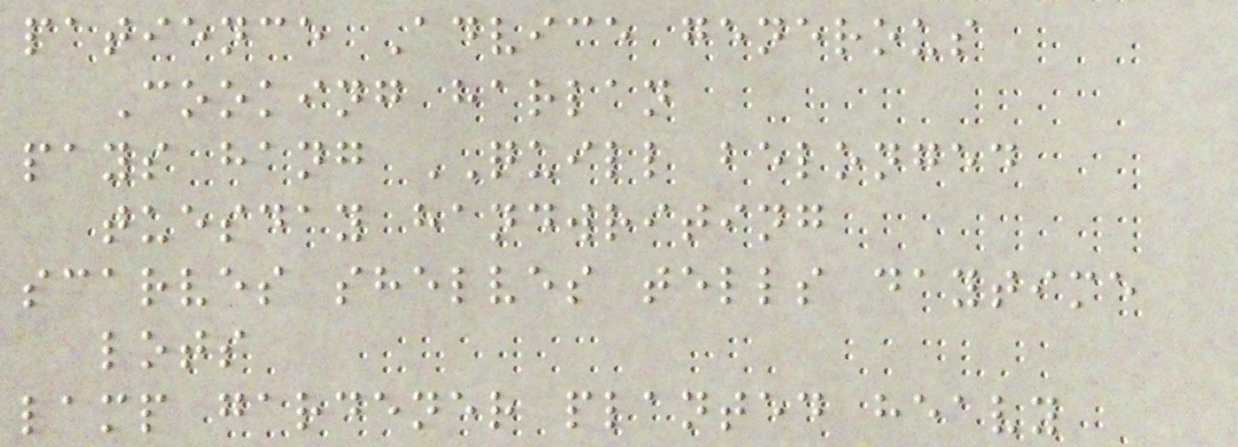patience Advice generous
Cooking harlan
pays hang QUILL belonged
tuesday handwriting
scarves shelves tells daytime
lots
lamp gardener planted heavy
